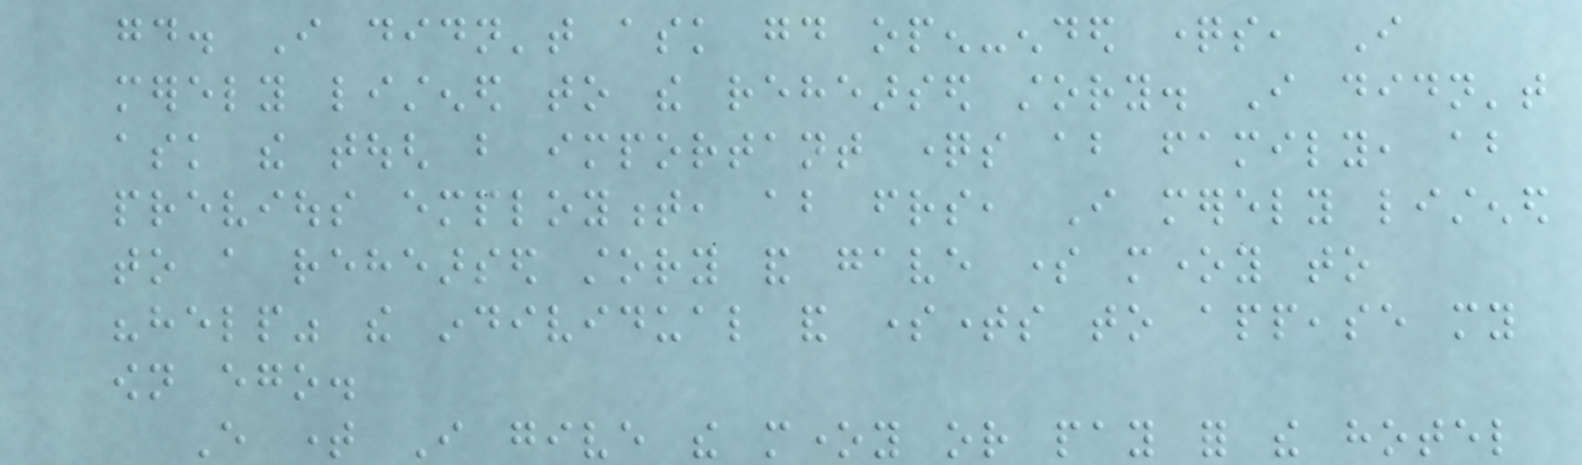good. I didn't ask good open-ended questions, I
merely listened to the rehearsed story. I didn't
ask the tough but important questions about family, about
previous employment, about friends, I merely listened
to a rehearsed story and gave some money to
"help" the individual and sometimes to appease my
own ego.
Every time I give the money or pay for the hotel
